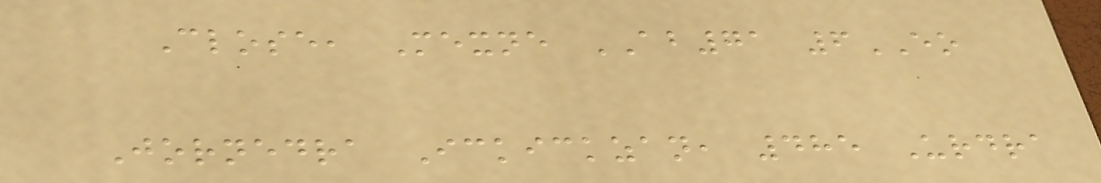Close, Mexne AB71 6EO
Jornedra Ickickzan, 485 Urdra
